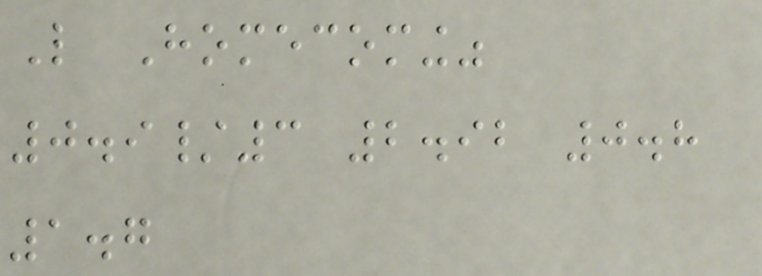Like Homecoming"
0.9/3 2.92 0.8
1.7
